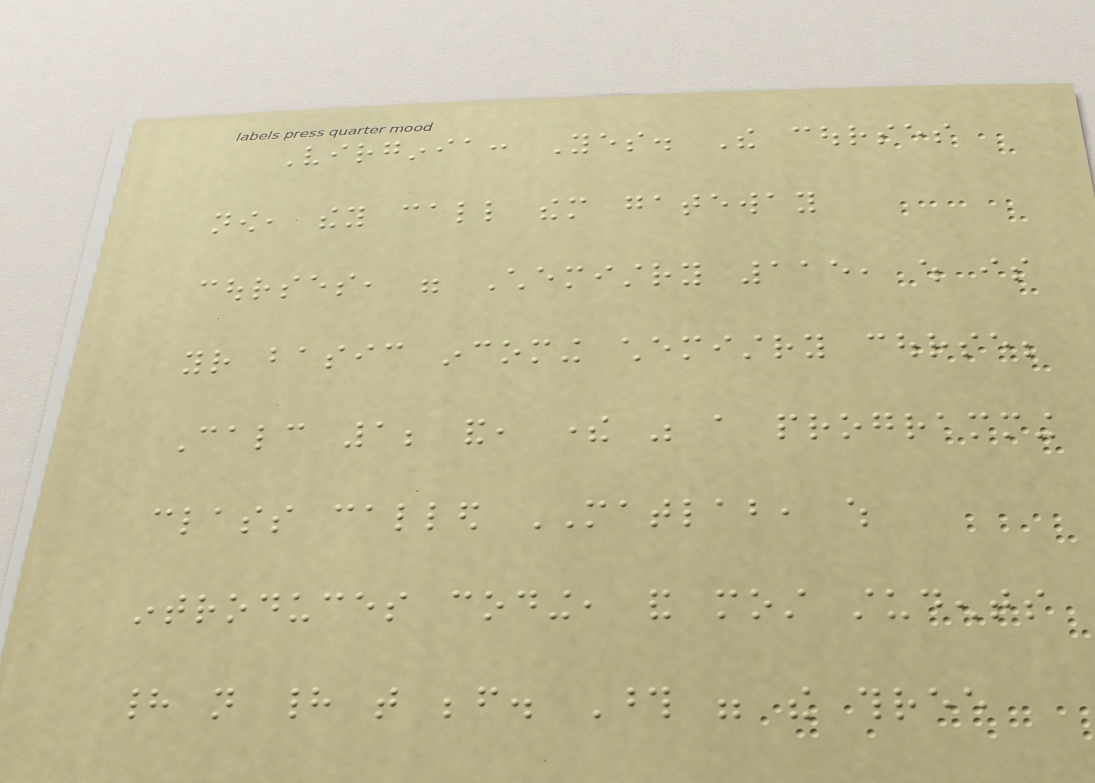Virginia: Yes. The courses
now, they call them gateway
courses, were Chemistry 115, which is
your basic incoming chemistry course;
Calc 1; and, there was a programming
class called MATLAB, which
introduces coding, and most students
had not had that before. Those were the three
